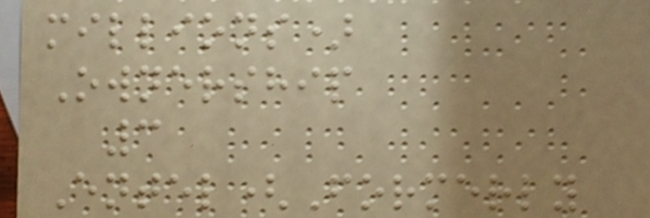millions)
Ownership
3
Entel(Formerly
